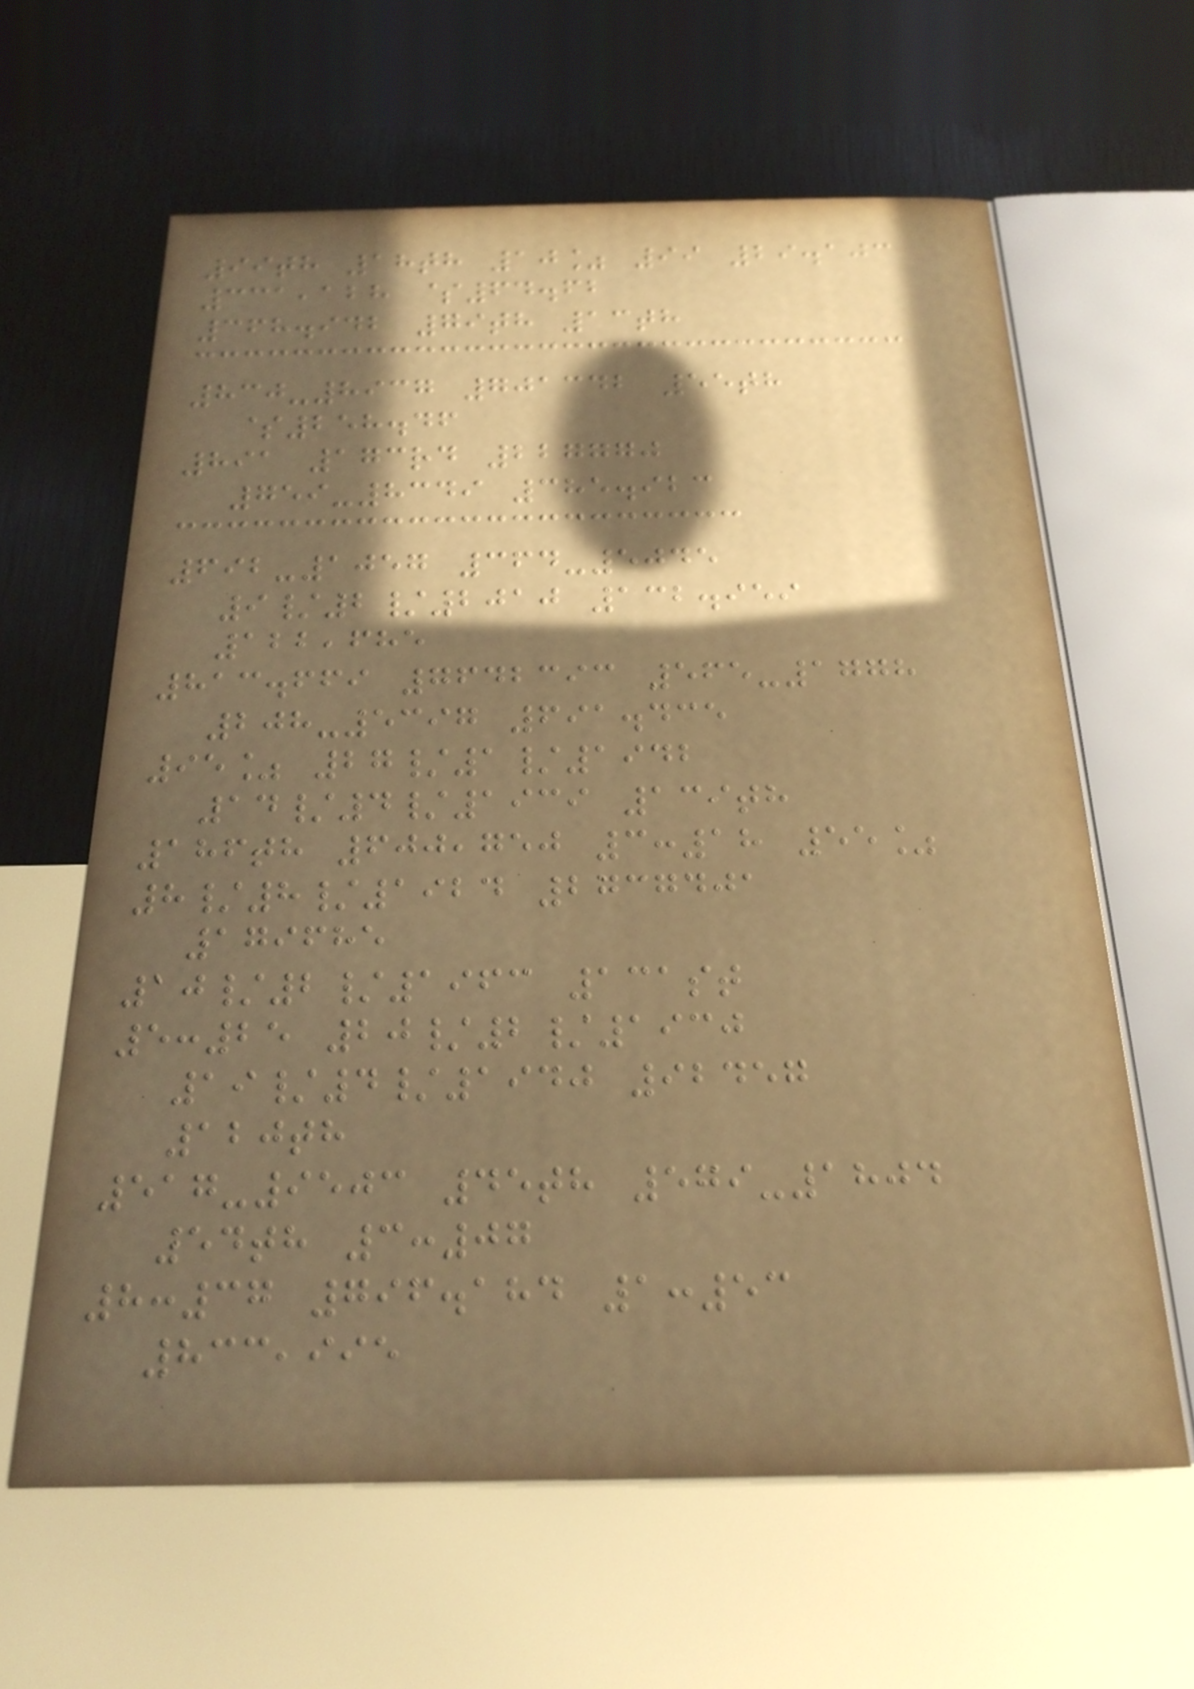99th 18th 10% 99 29.103
331,128 $64.62
368.942 79th 13th
830-8937 701342 55th
$258.46
891 173rd 227770
759-8349 385.923
692-1057 364-5045
9/2/2010 132.959
122,685
813.669 7642393 565-1778
208-5397 691.435
95% 27/1/1942
14/4/1939 139th
186th 600,750 3:18 55%
8/8/1924 2737401
179685
10/2/1963 131st
5:25 20/2/1930
19/4/1940 92457
120th
517-9503 45th 579-1804
54th 3:07
8:37 796.184 1:53
833,995
